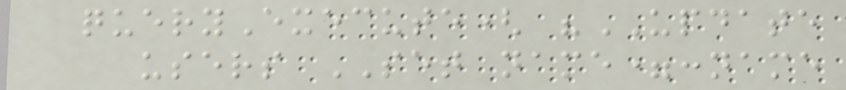queryExecute( "UPDATE
users SET name=:name
